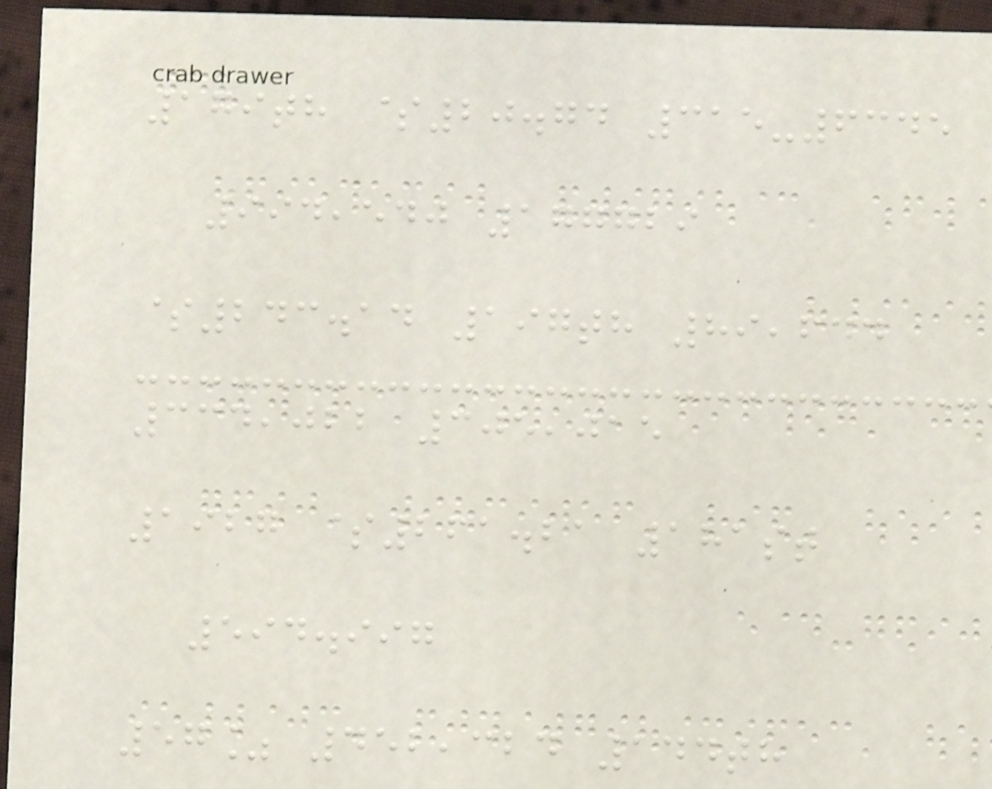179th $20.74 315-6345
994,540 177729
$243.14 197th 89,644
334,022 305,015
1927 $261.21 181st
594.997
57% 452,324 144th
